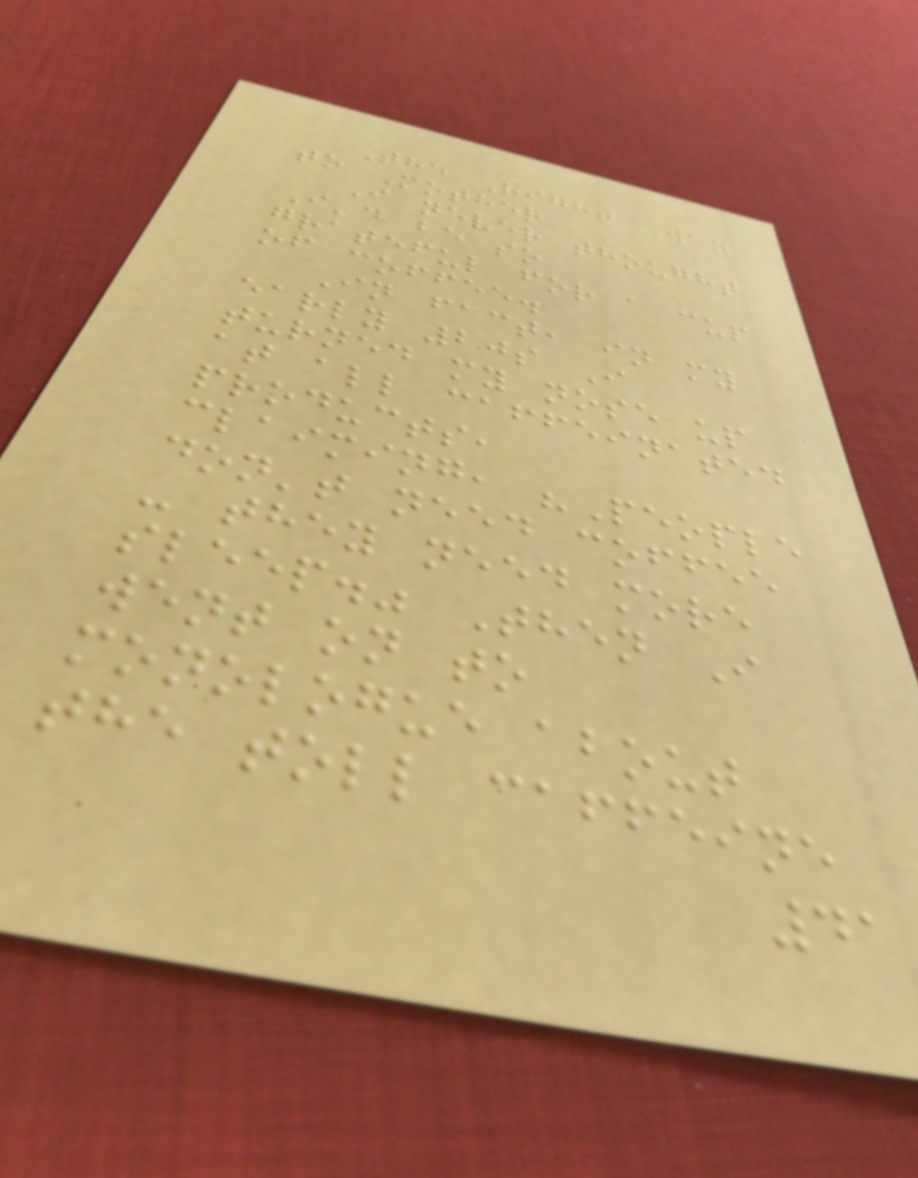The Right Way
to Mother
I never thought
I'd be so
grateful for a cup
of coffee.
In fact, in my
early 20s I
turned my nose up
at all caffeinated
products,
claiming, "People
don't need coffee
- they need more
sleep." Then I
went on to
monologue about
the toll caffeine
41
